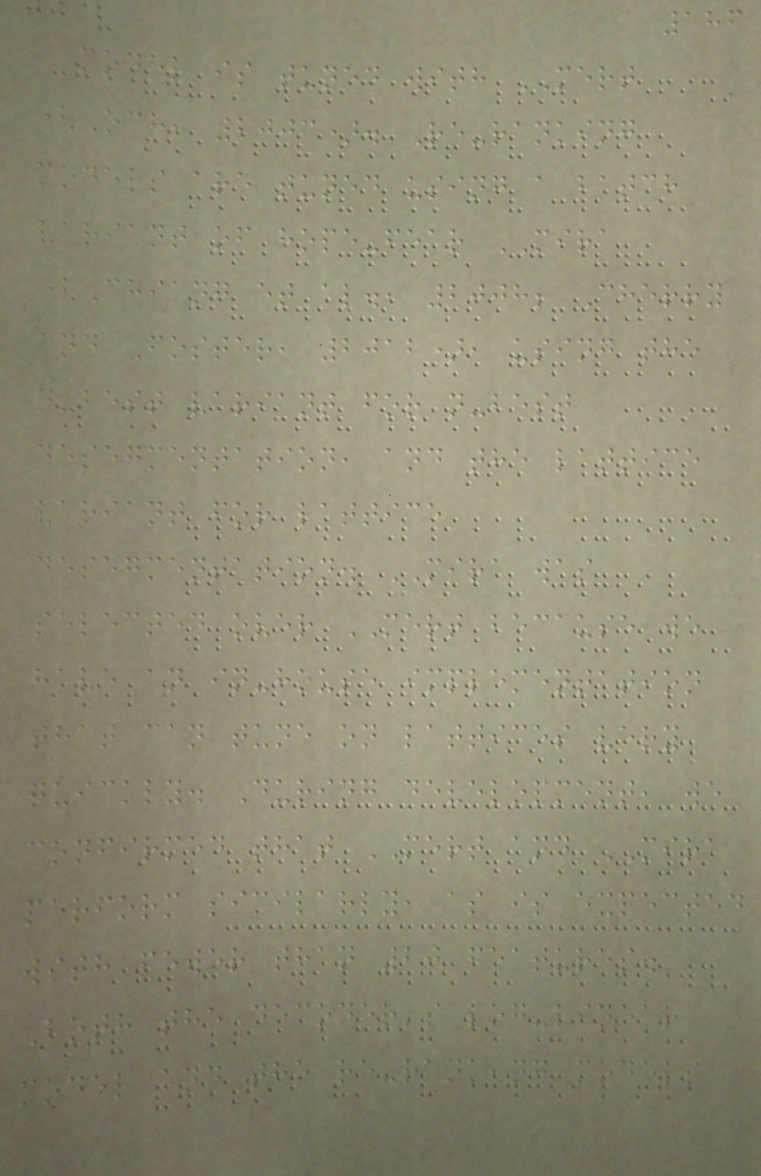186
model is tuned with MERT
(Och, 2003). Re-ranking
models are tuned using a batch
variant of hope-fear MIRA
(Chiang et al., 2008; Cherry
and Foster, 2012), using the
n-best variant for n-best
desegmentation, and the lattice
variant for lattice
desegmentation. MIRA was
selected over MERT because we
have an in-house implementation
that can tune on lattices very
quickly. During development, we
confirmed that MERT and MIRA
perform similarly, as is expected
with fewer than 20 features.
Both the decoder's log-linear
model and the re-ranking models
